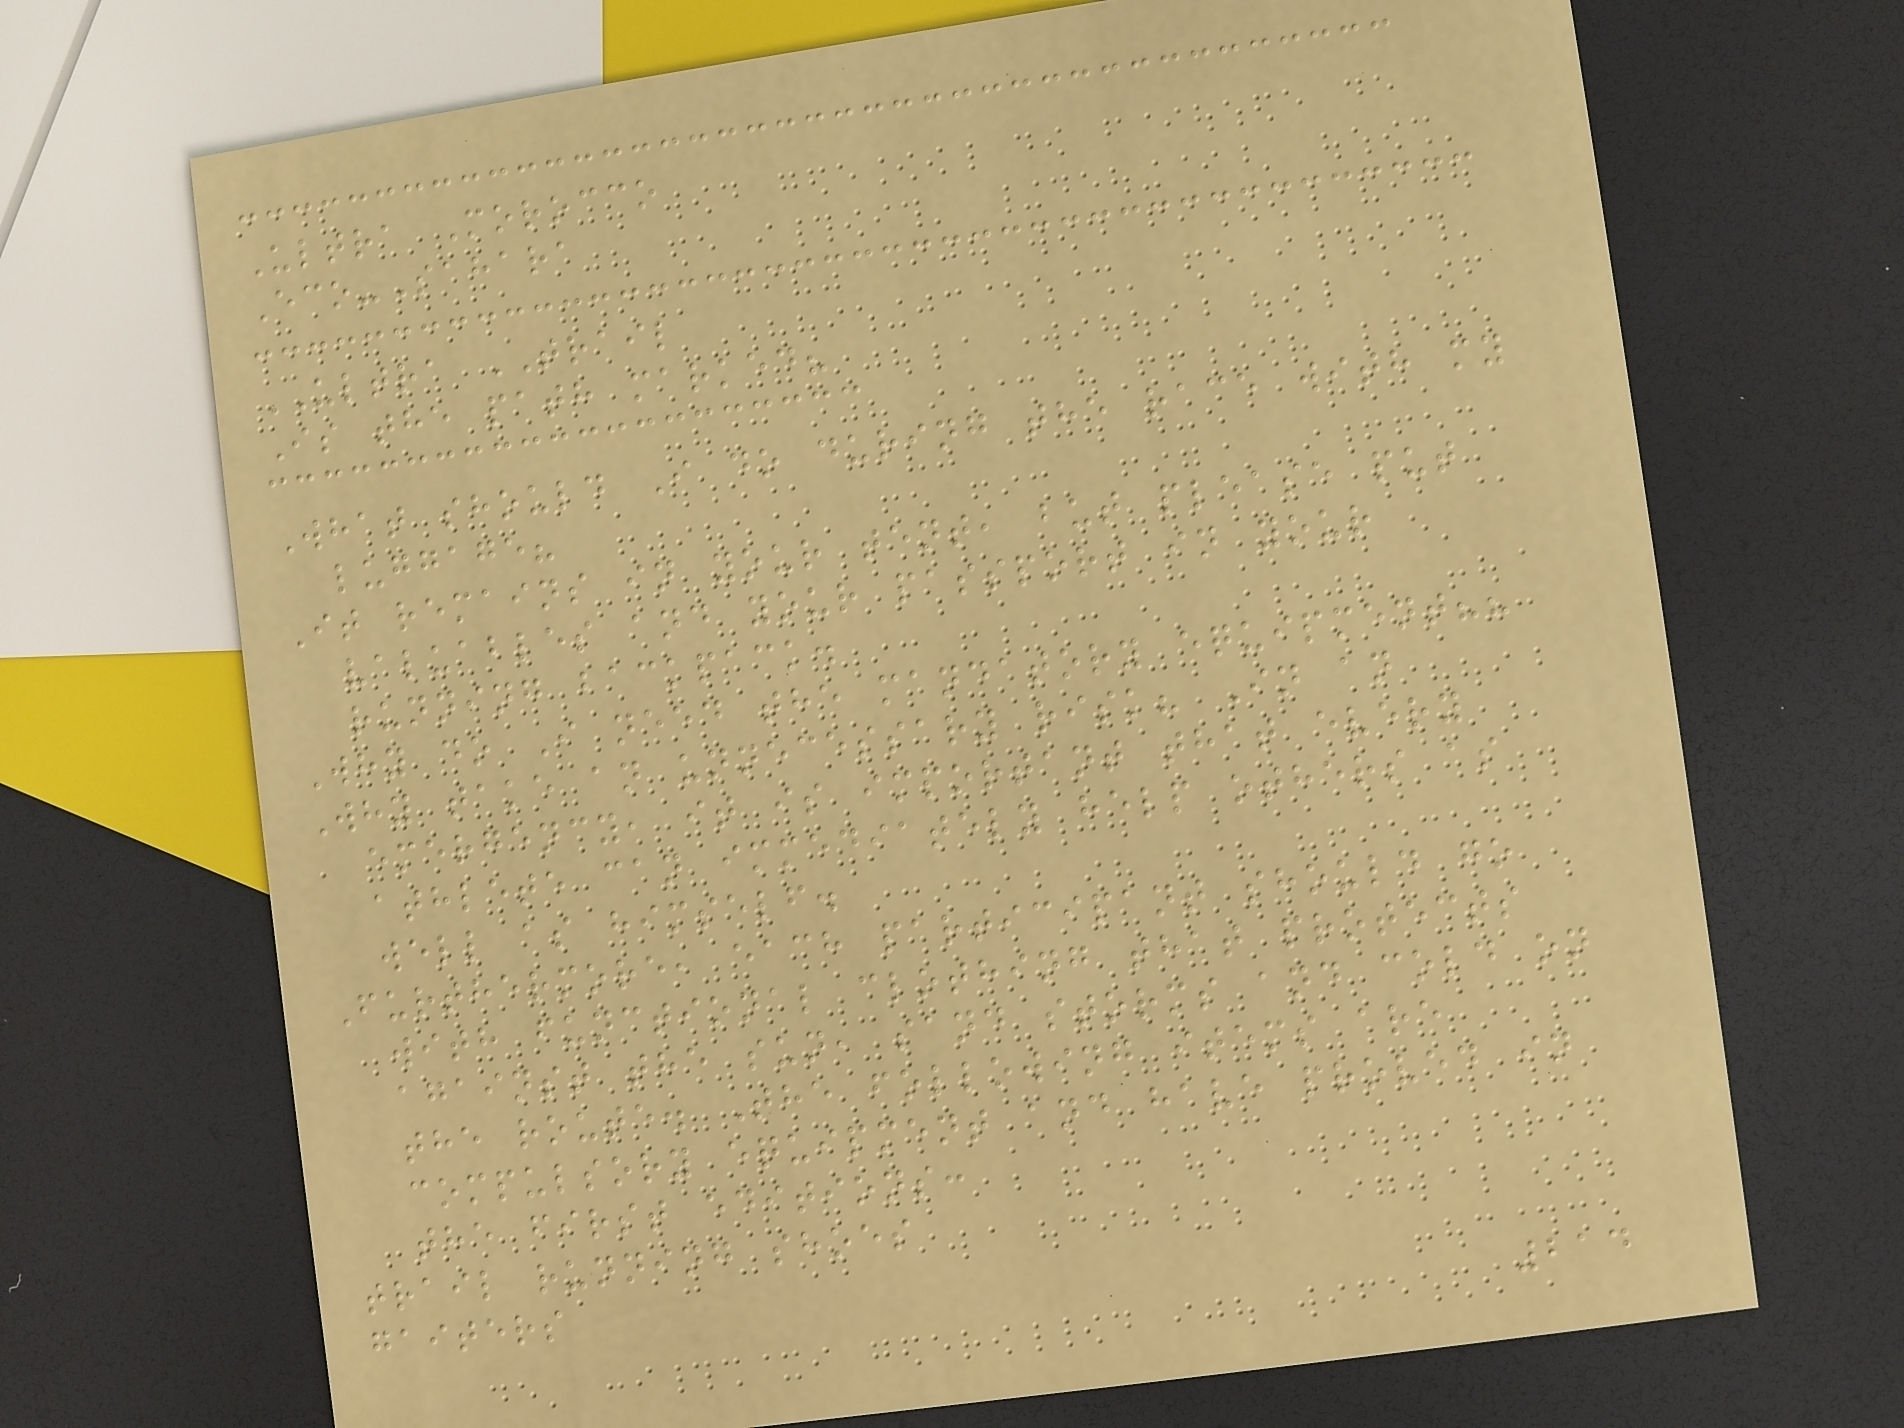Ultra Morocco
Eco-Sahara
ULTRA TRAIL
Is the path marked?
What should I do during the race with my
luggage?
It remains in your tent, but please put
valuables and your passport in your
running backpack.
Why do I need the mandatory equipment??
Why take an unnecessary risk? In an
emergency, it is important that every
athlete can immediately help others as
well as himself.
Furthermore, each participant should go
with functional clothing that protects
against the sun, sand storms and cold on
the route. The following items are
compulsory equipment and have proved in
the first editions:
trail running shoes
gaiters
214
